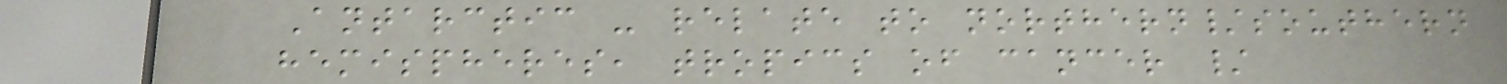Antarctic - relate to northern/southern
hemispheres, tropics of cancer /
